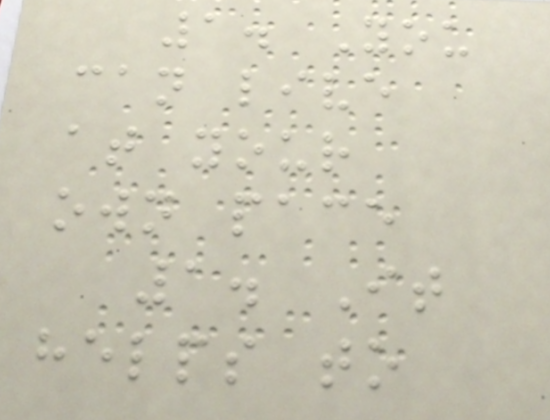1. You
can live
at your
own pace
1. It
helps to
